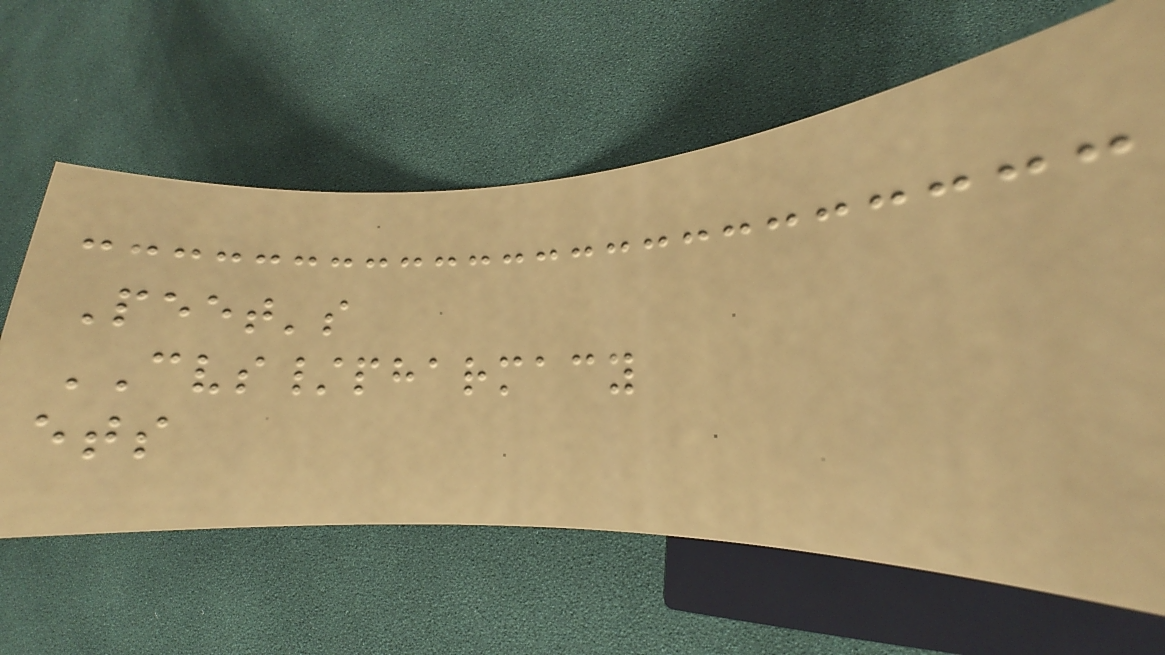Peet's
CVS/pharmacy
ets
